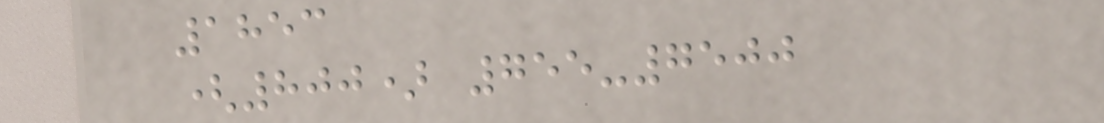1853
(800) 755-7500
